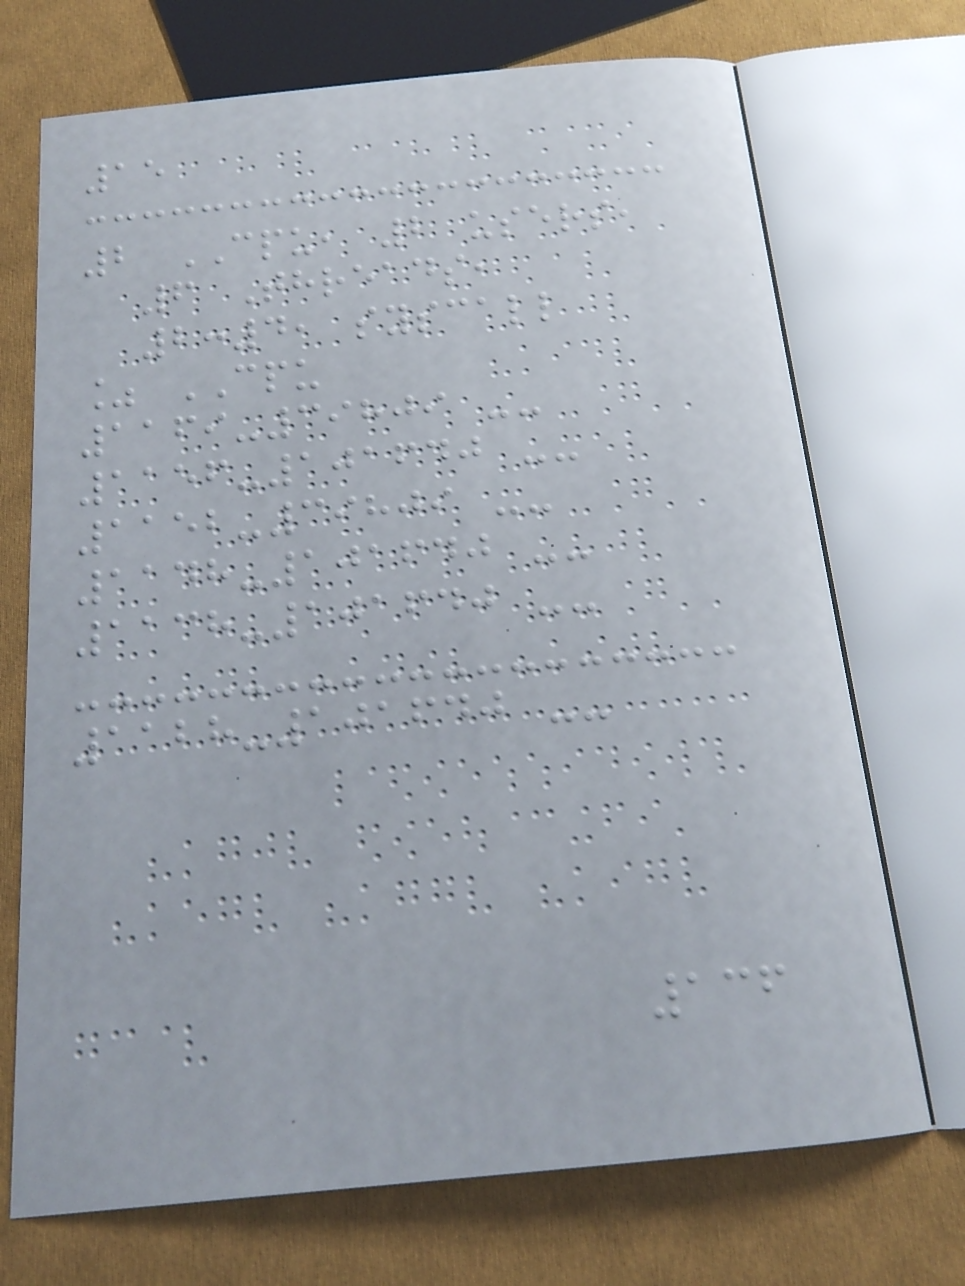15
2 CPU, 2 users,
6 Threads,
2:4, syscall
% CPU
1169-39809 --
1156-101640 --
1152-39809 --
1148-101640 --
1138-101640 --
1128-101640 --
136
